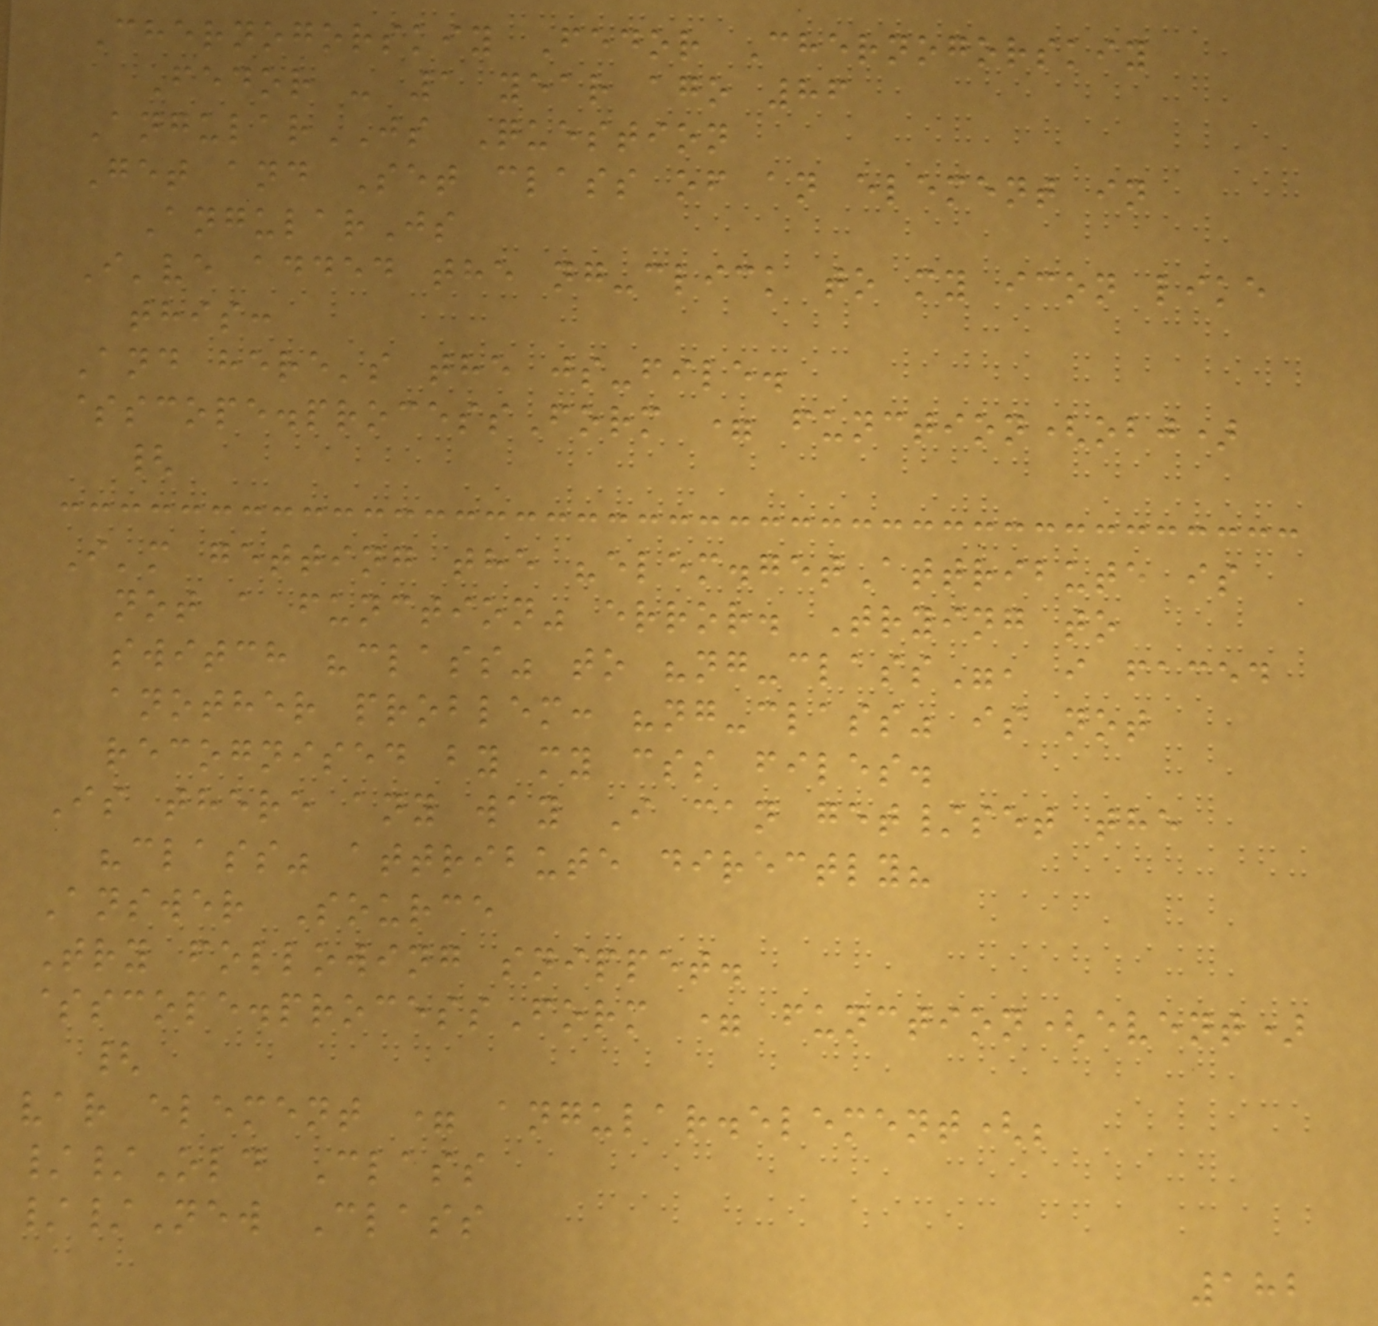Chernogorskiy Fedor Chernogorskiy
Fedor - 1 year ago 86
AngularJS Question
Get and Set class of an element in
AngularJs
I've added the ng-click to my icon like
this:
And here's the js-file.
$scope.processForm = function(obj)
{
I'm getting the "elem.getAttribute is
not a function" error. Trying to
switch "class" to "ng-class", i faced
another problem: "ng-class" is not
recognised by my css files.
Is there any way I can get/set the
"class" attribute directly?
Answer Source
Try following snippet.
$scope.processForm = function(event)
{
var element = angular.element(;
//Old Class
//New Class
182
